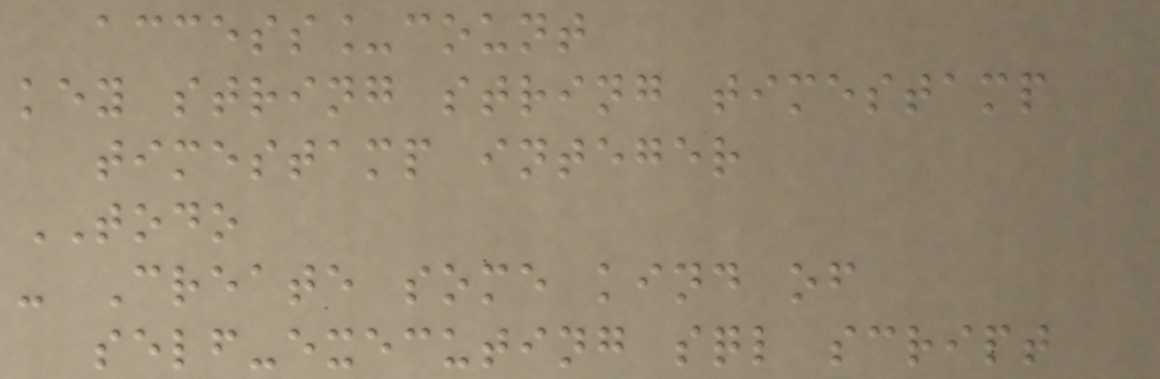access_count
key string string timestamp
timestamp integer
TODO
- Create some kind of
self-executing sql script
